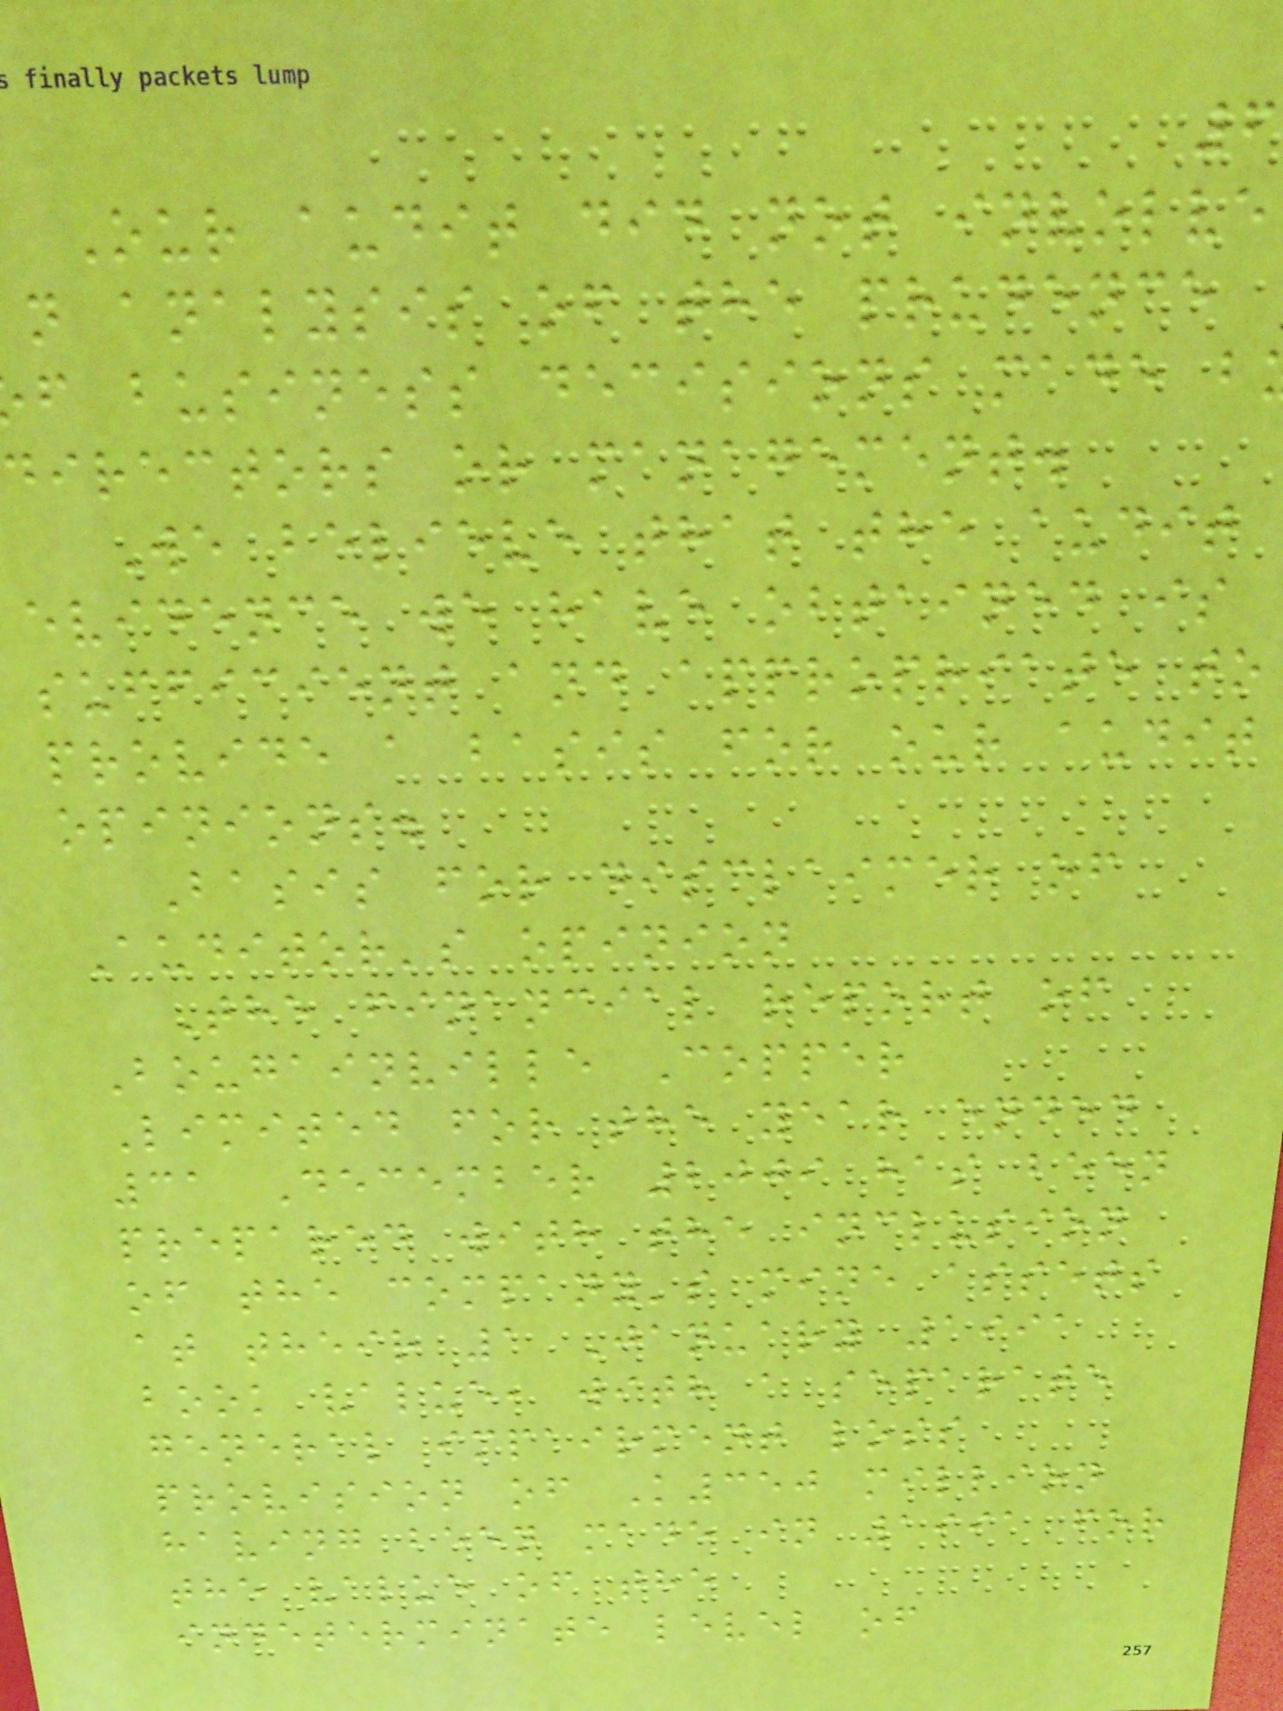Our audit did not involve
n analysis of the prudence
f business decisions made b
directors or management.
We believe that the audit
evidence we have obtained is
sufficient and appropriate to
provide a basis for our audit
opinions.
Basis for disclaimer of
Auditor's opinion
The financial report of
Bougainville Copper
Limited for the year ended
31 December 2009 has been
prepared with the inclusion
of the company's mine assets
at their 1 January 1991
book value, with a separate
general impairment loss
provision of K350 million
having been made in 1991 for
the value of the
indeterminate level of
